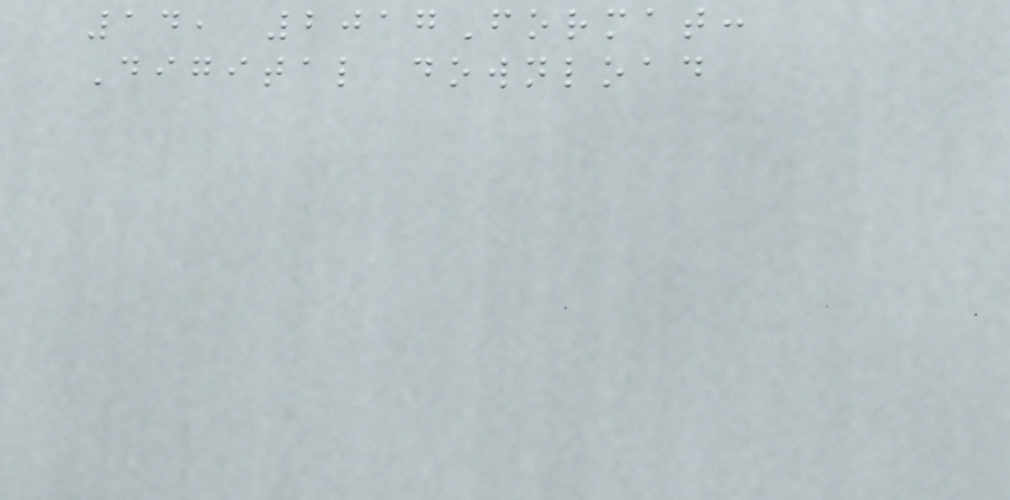14, 2017Format:
Digital download
